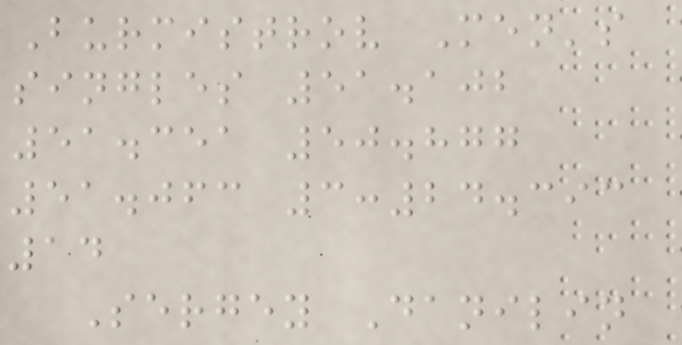Burmistrov Men's
singles 51.102
51.351 50.877
51.063 3:24.393
14
Sergey Danilin
